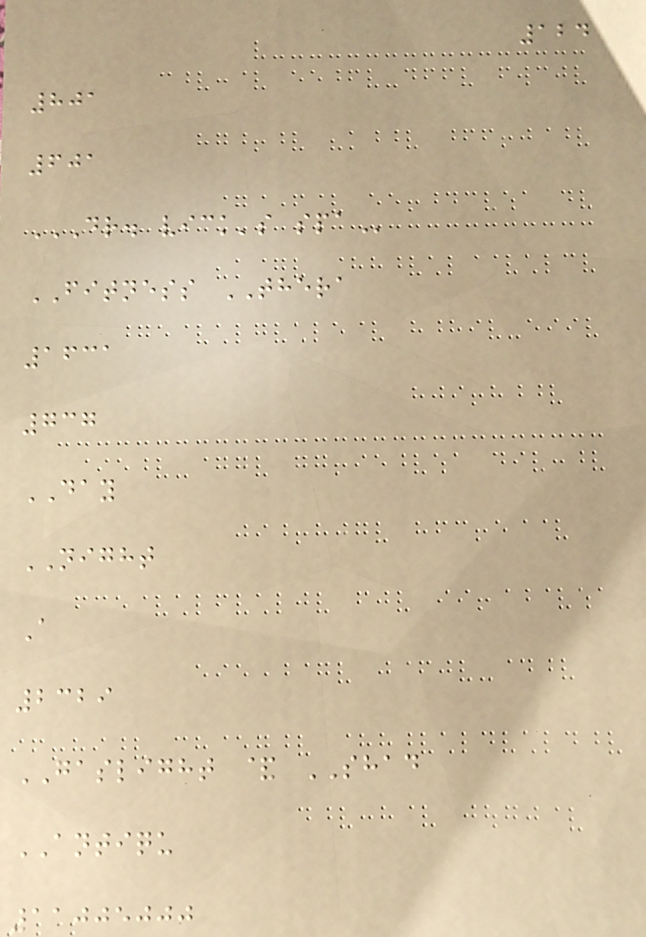124
801
601
DR. VICK'S SPA
FITNESS THERA
1631
737
DAY
NIGHT
A
2329
GASLIGHT & SHAD
ANTIQU
11005000
